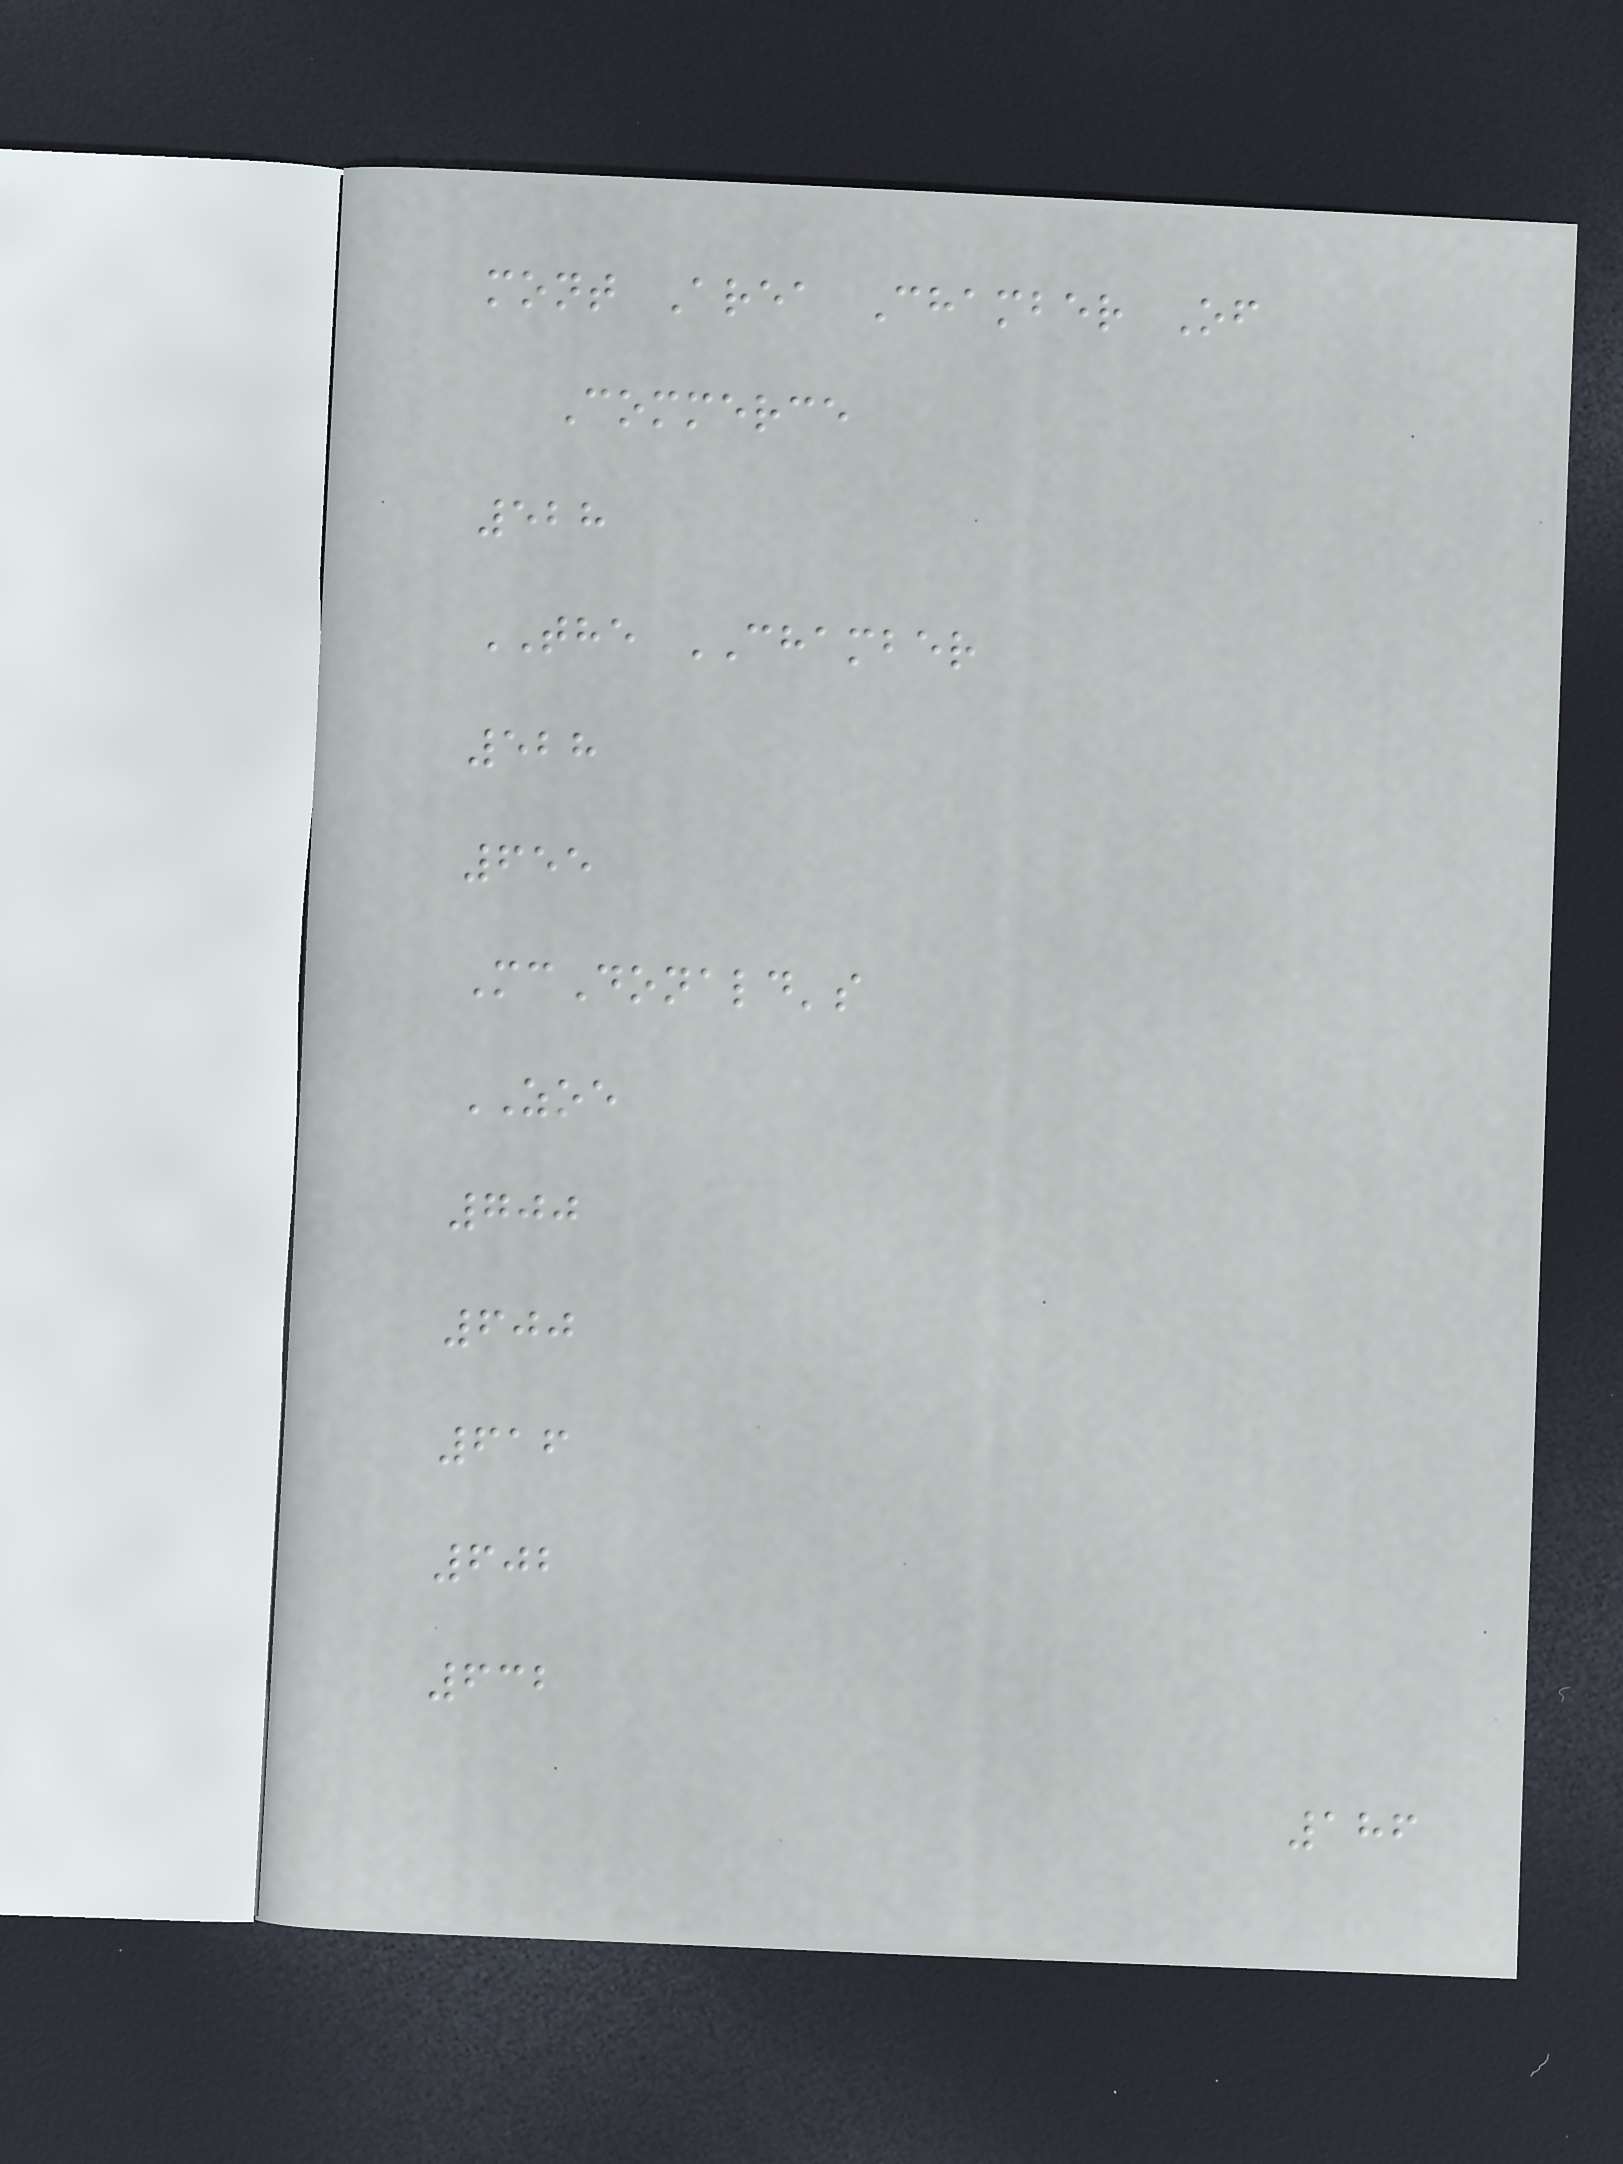mont Area Chamber Of
Commerce
528
THE CHAMBER
528
655
McDonald's
ZOE
700
600
616
602
632
186
